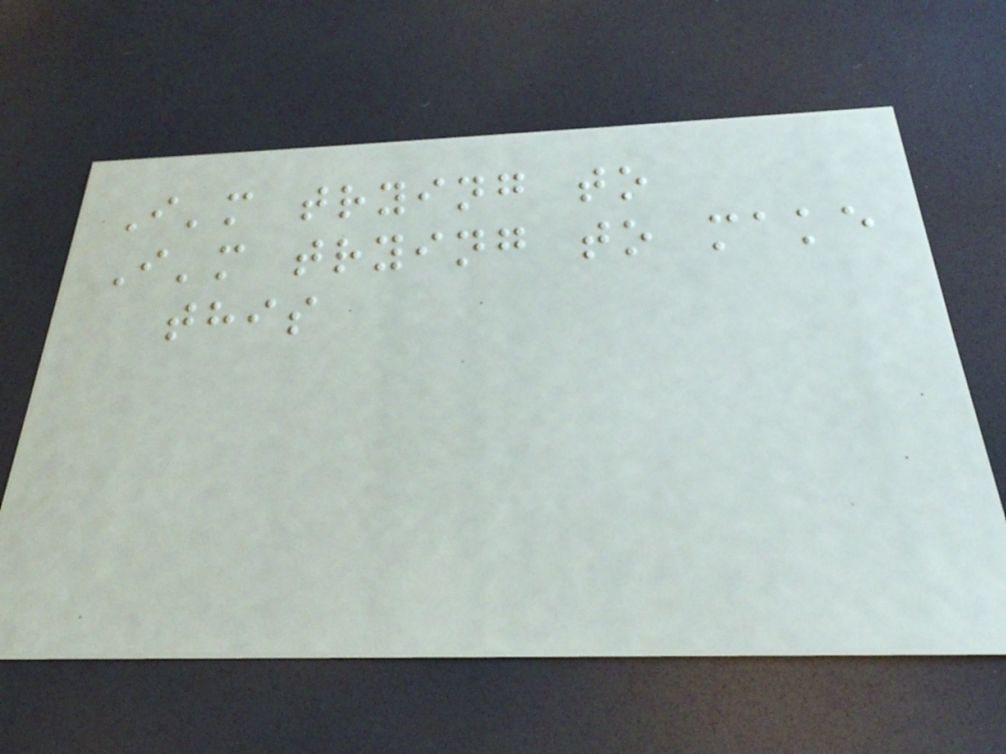I'm trying to
I'm trying to make
this
